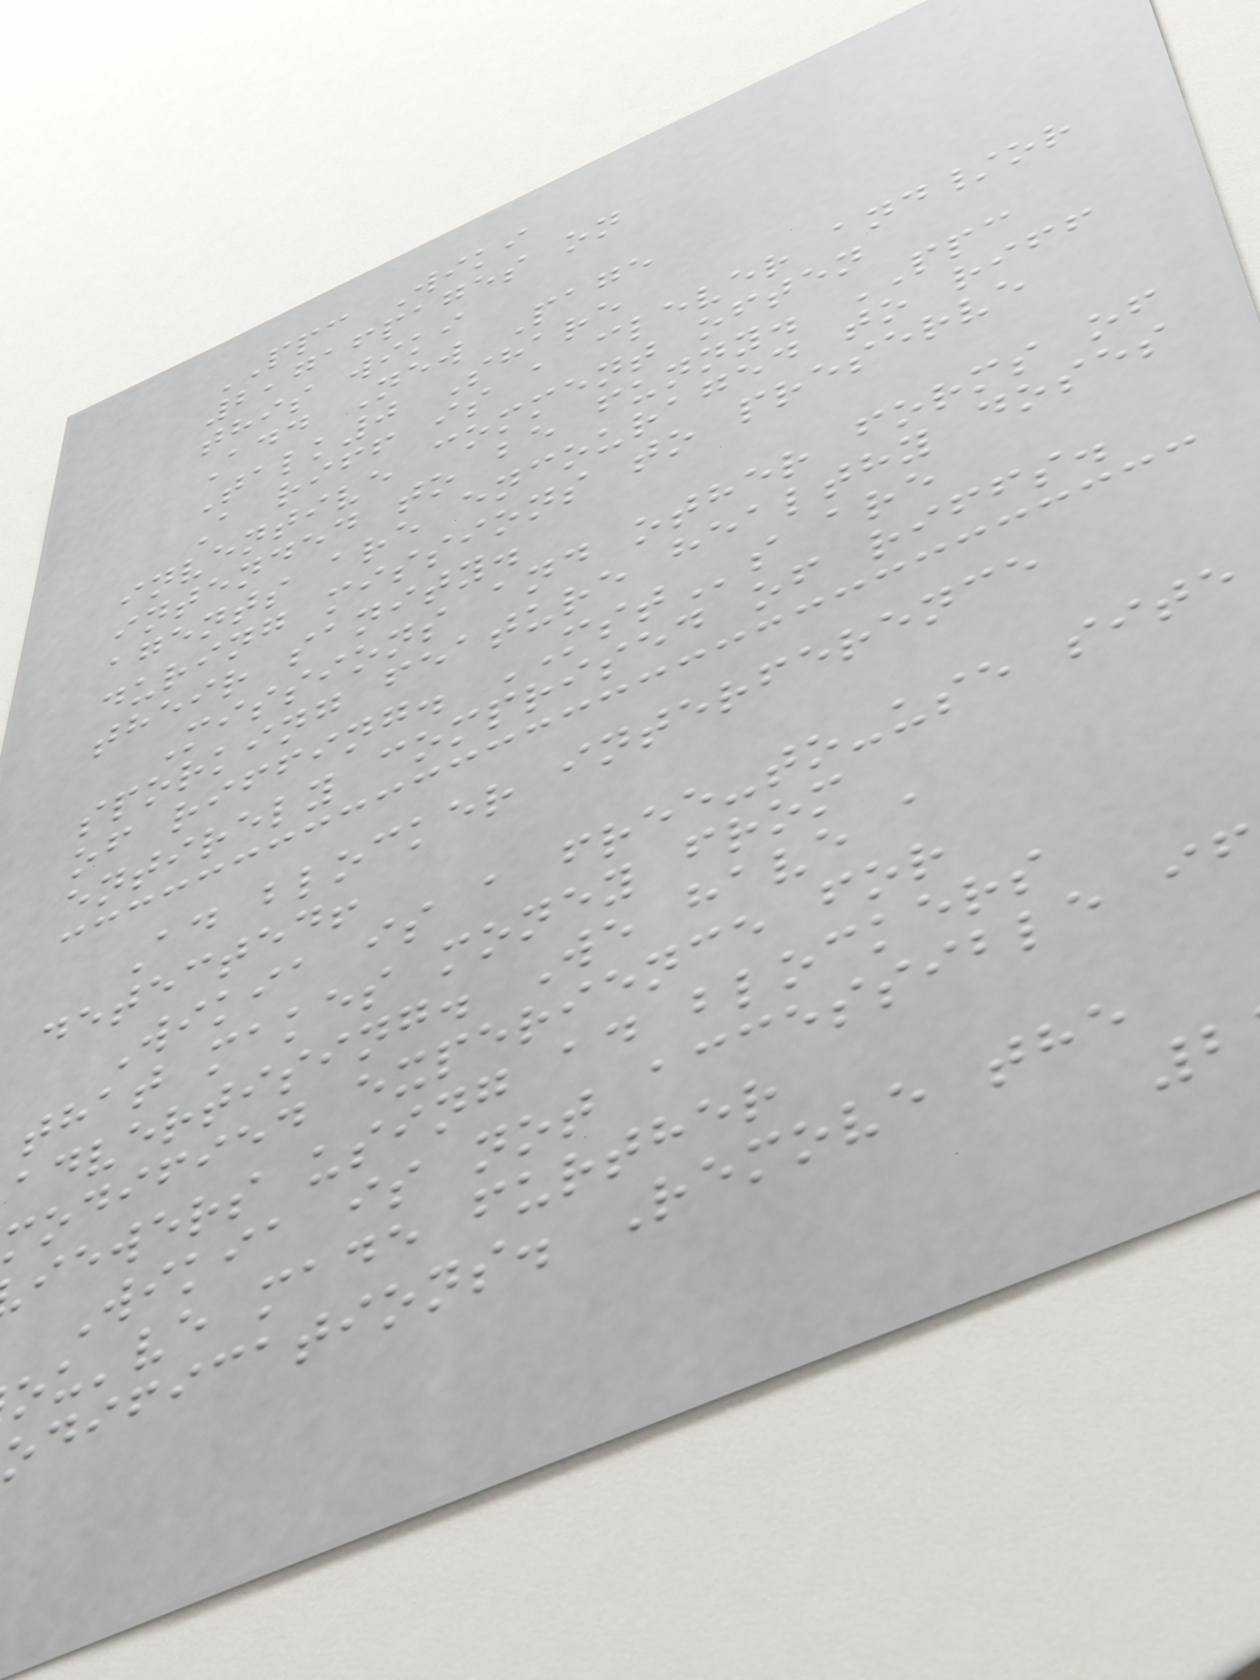PPC Wiki
2,716pages on
this wiki
Add New Page
Talk0 Share
A riff is a clever and/or
inventive comment often
intended to be funny. PPC
agents are encouraged to riff
during missions to preserve
their sanity.
Missions and other forms of
sporking feature healthy doses
of riffing. MSTs are
entirely comprised of riffs.
Ad blocker interference
detected!
Wikia is a free-to-use site
that makes money from
advertising. We have a
modified experience for
iewers using ad blockers
Wikia is not accessible if
ou've made further
odifications. Remove the
